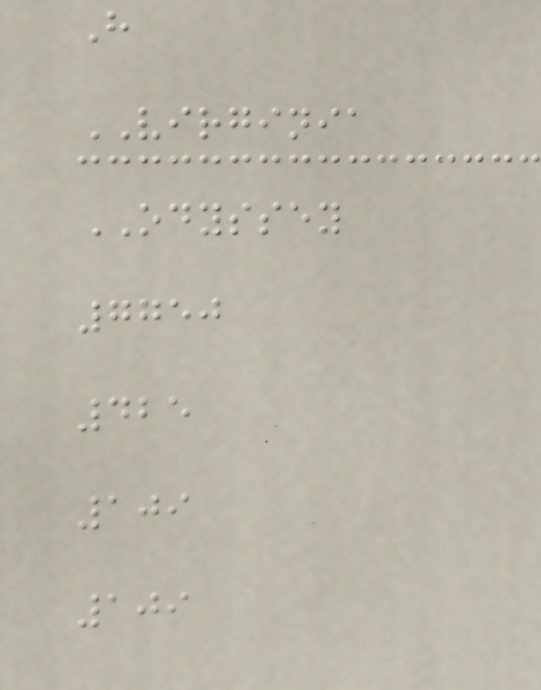H
VIRGINIA
ODYSSEY
7750
425
109
109
